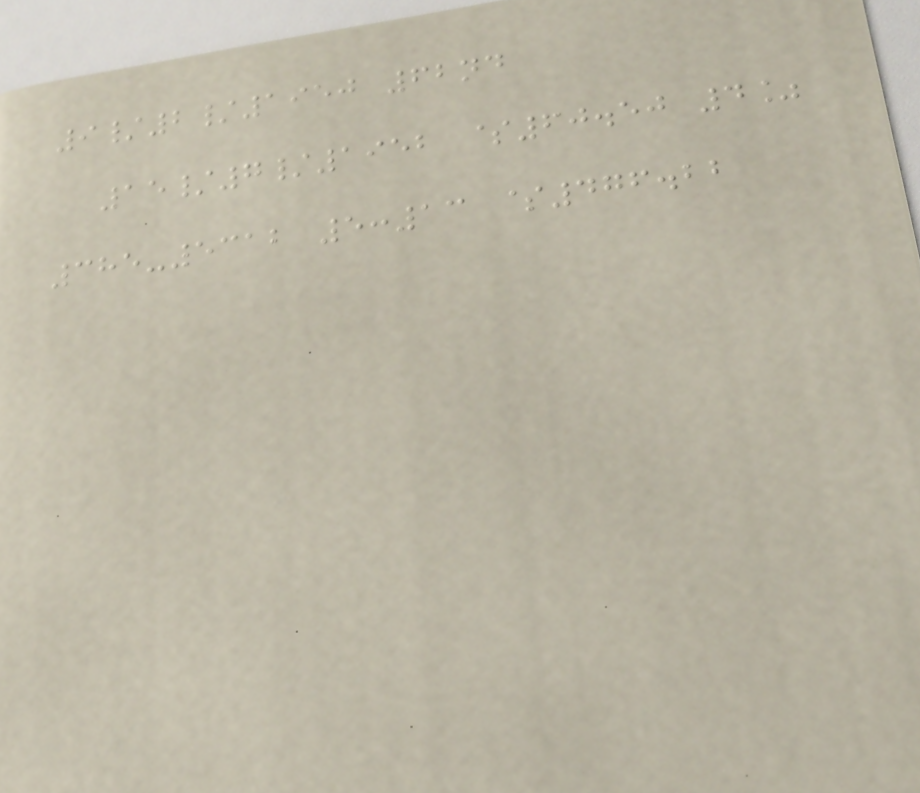9/2/1950 62nd
15/7/1952 $60.50 4%
385-5312 5:13 $476.22
